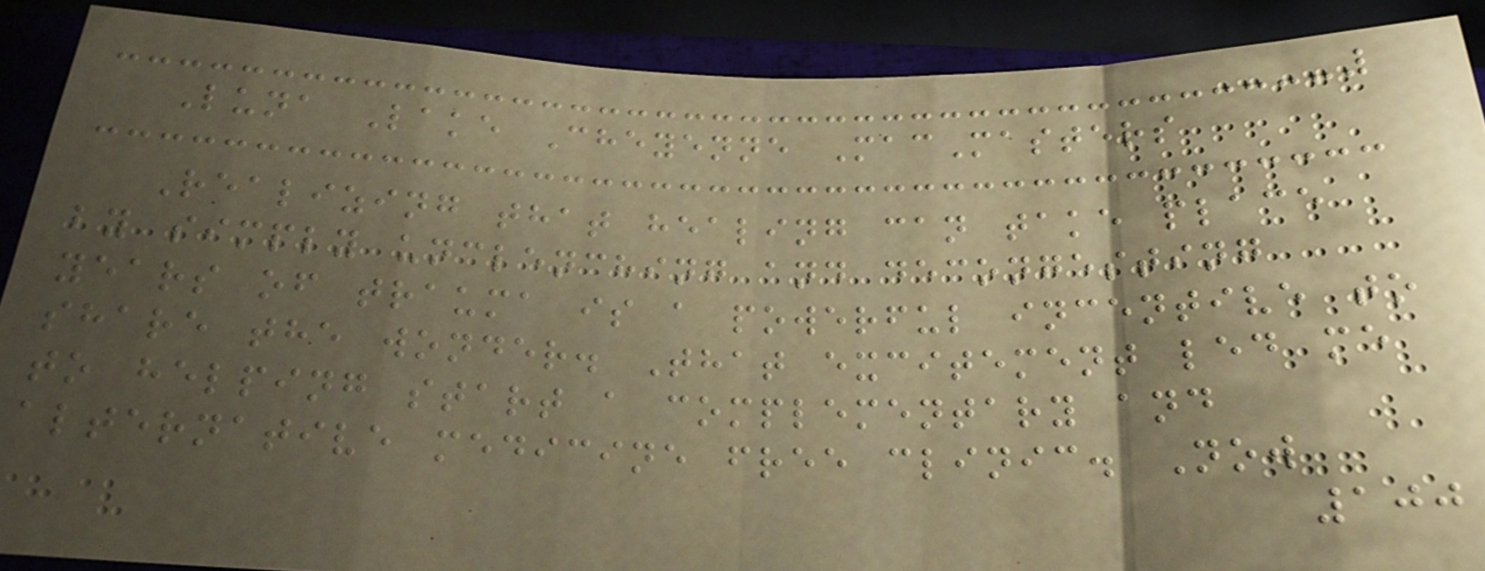Luna Lake Cheyenne MacMasters
Realizing that healing can take place
by simply unclenching and decongesting
years of trauma is a powerful incentive to
share the wonder. That excitement led me
to helping start a complementary and
alternative medicine free clinic. Now
100
